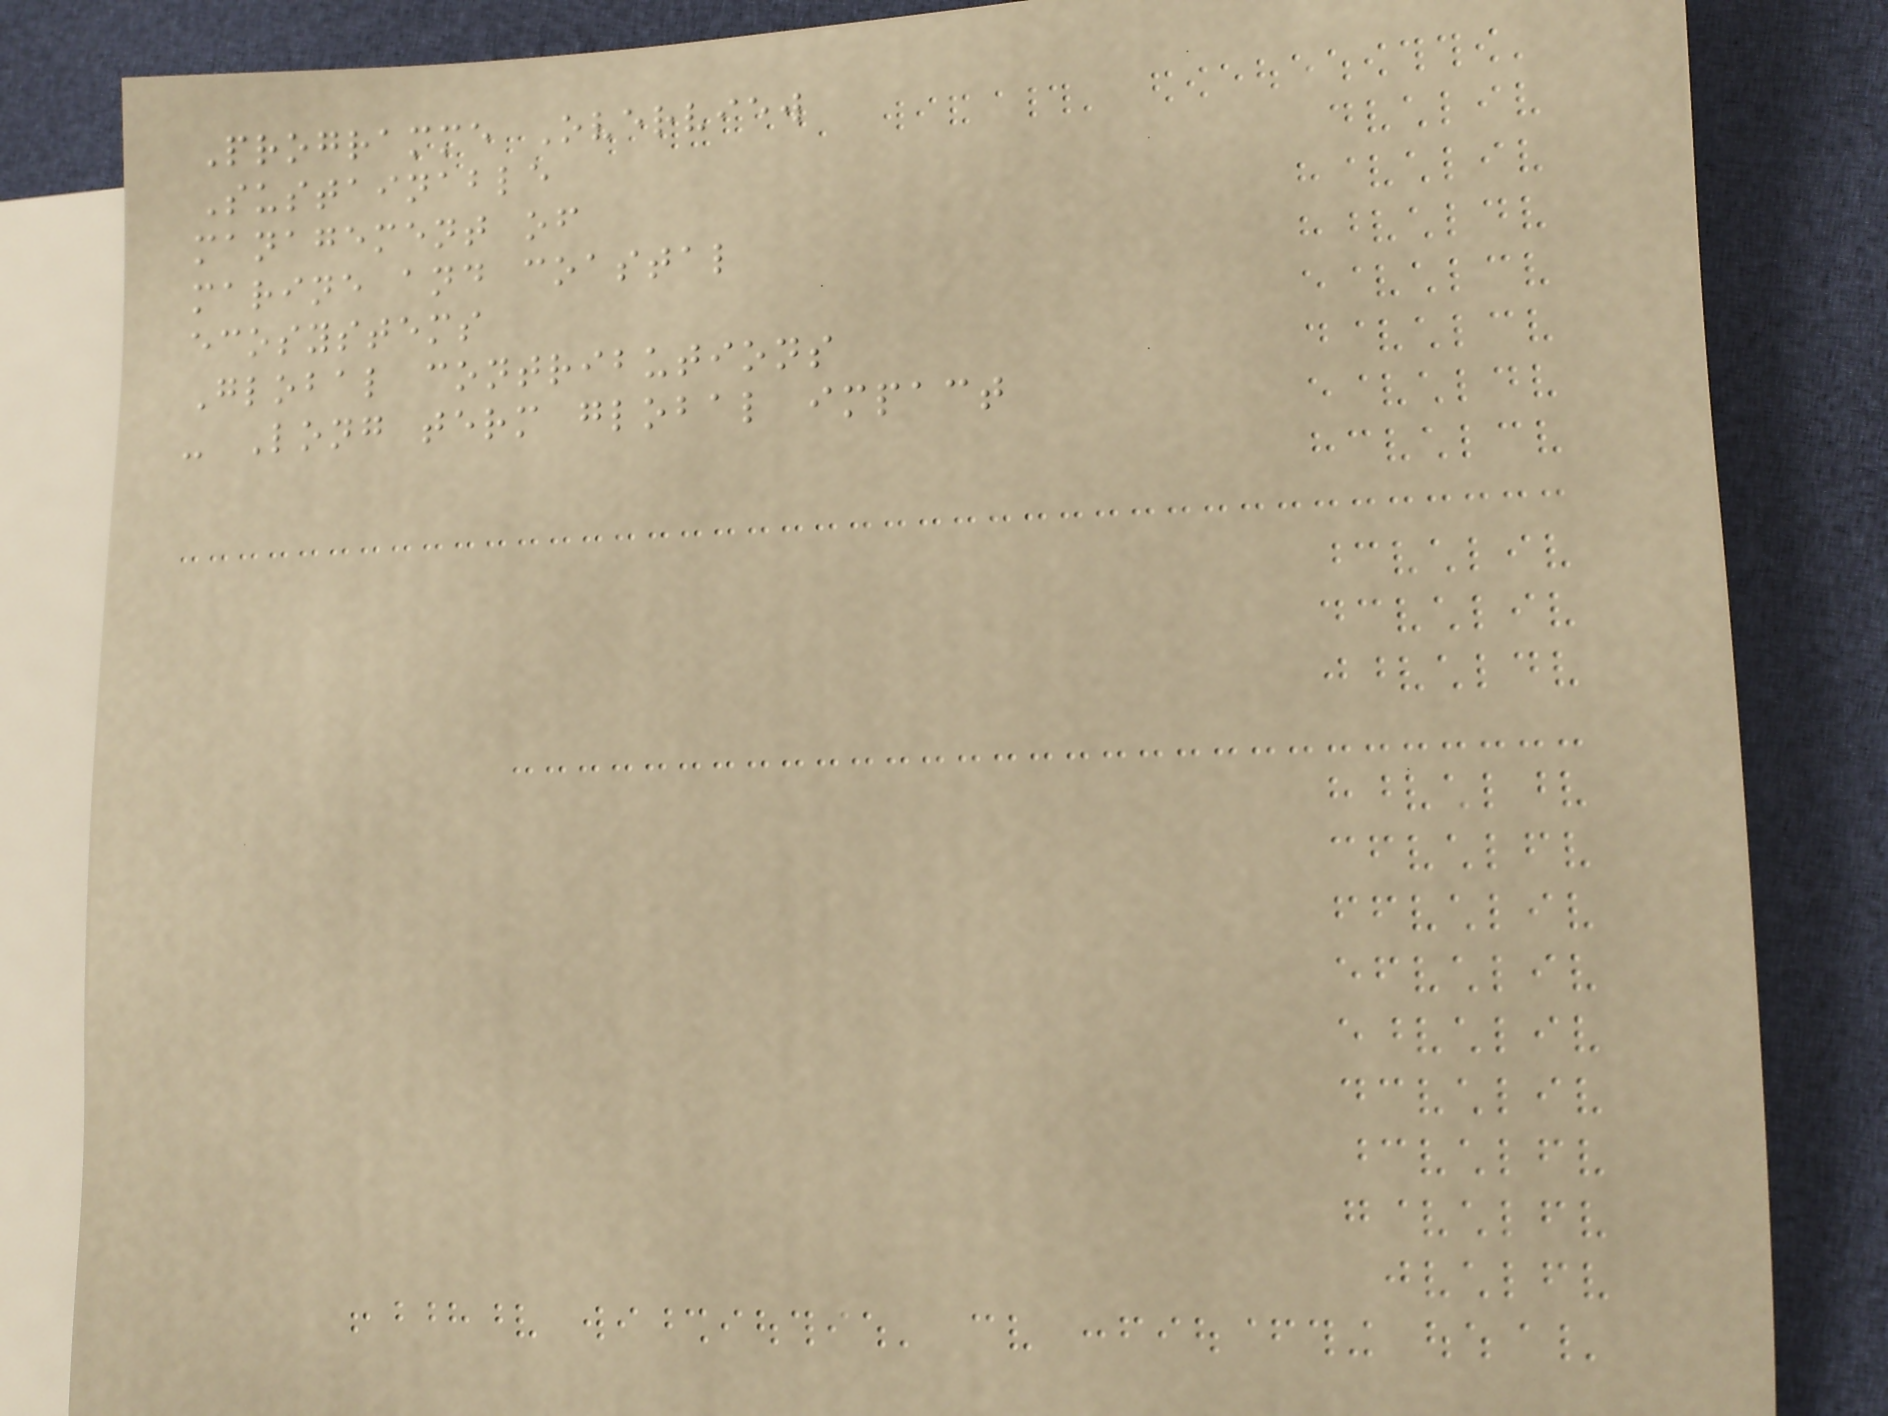Programme Overview
Sustainable
management of
marine and coastal
ecosystems
Global contributions
- Long term global impact
